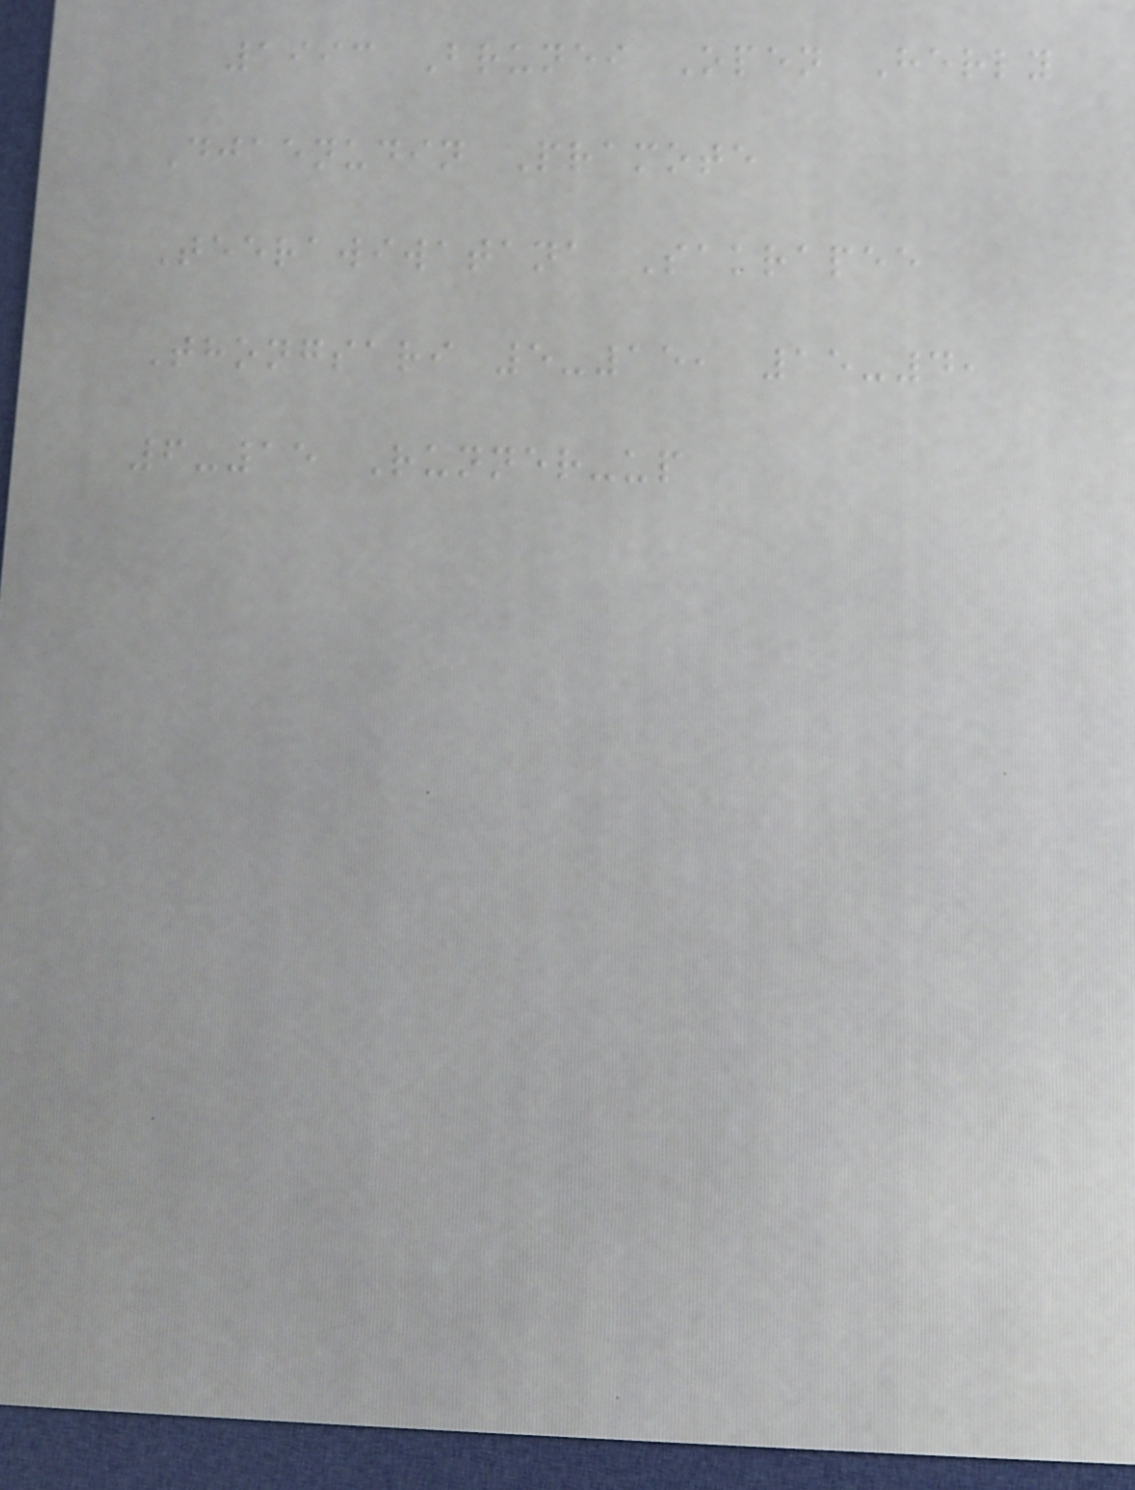1993 Brunei Open Herly
Djaenudin Pramote
Teerawiwatana Sakrapee
Thongsari 5-15, 15-4,
6-15 Runner-up
